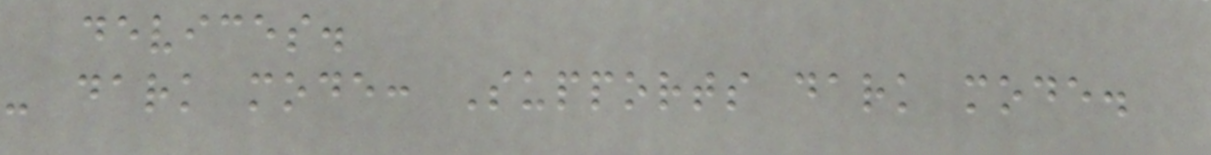devices.
- dark mode: Supports dark mode.
